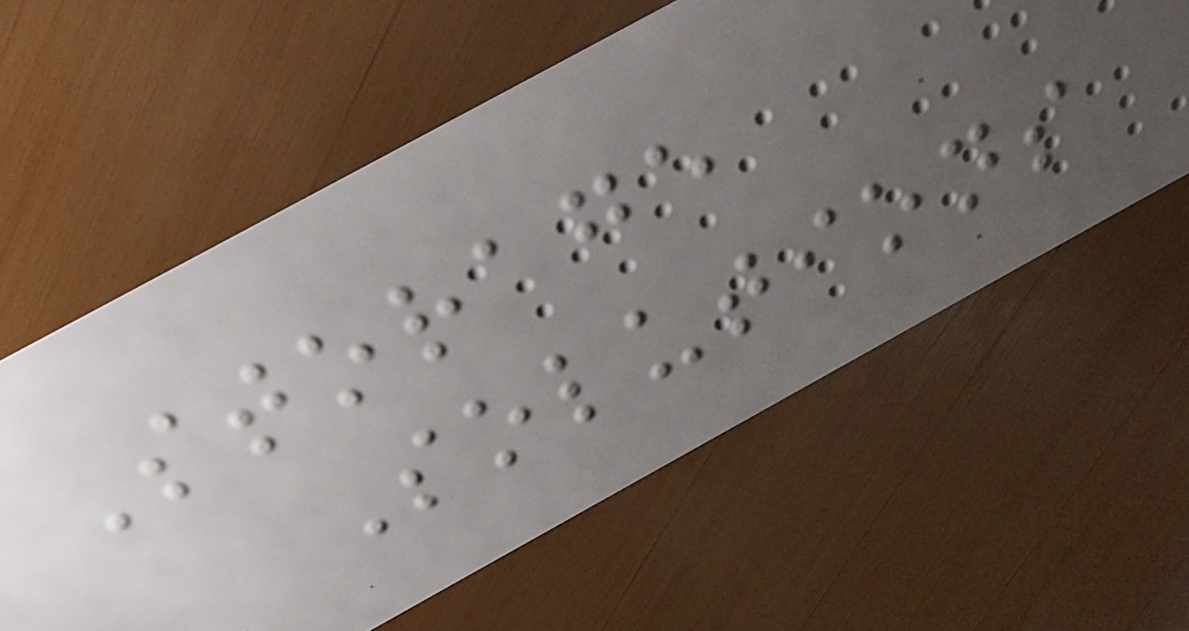Storage
Solutions
